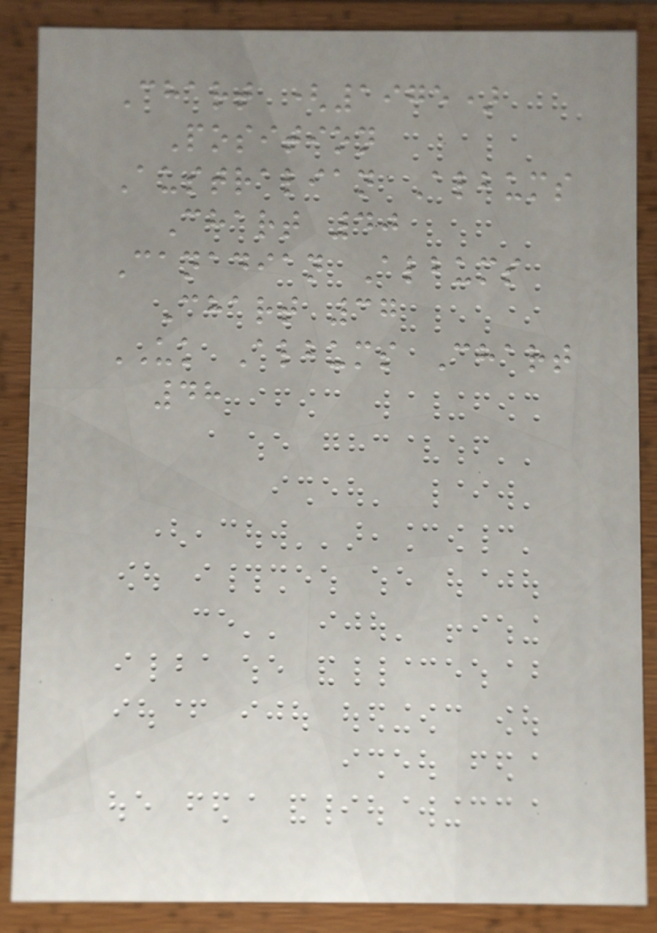Chart (1975)
Position
Australian Albums
Chart 40
Canadian Albums
Chart 37
UK Albums Chart
48
